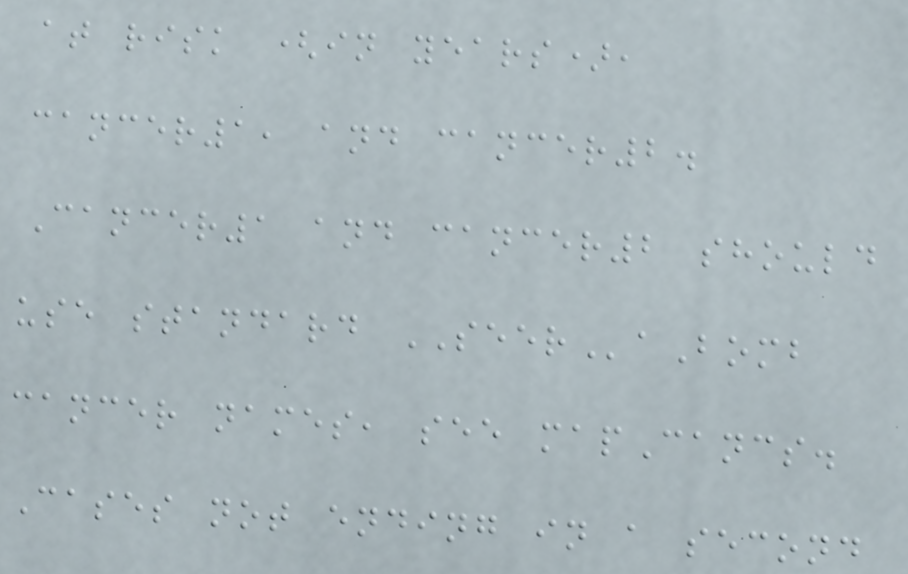at risk (in years),
cancer1, and cancer2.
Cancer1 and cancer2 should
use standard SEERaBomb
cancer names, see mapCancs.
Cases not ending in a second
